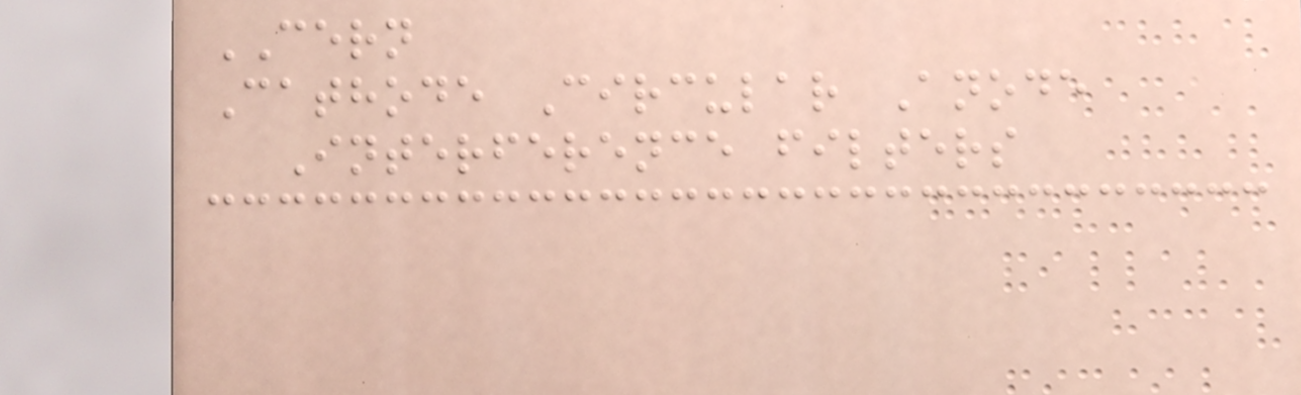CERN
Cathode Circular Anode
Interference filters
